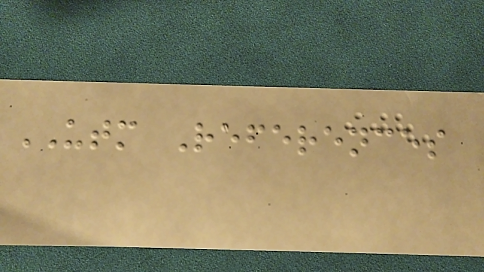UTM References
